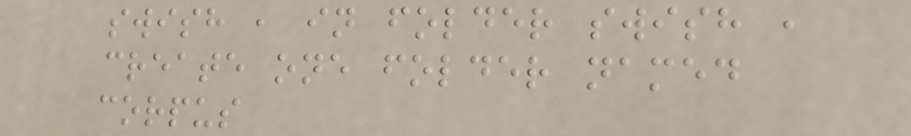swish , in folder swish ,
create one folder named
corpus
